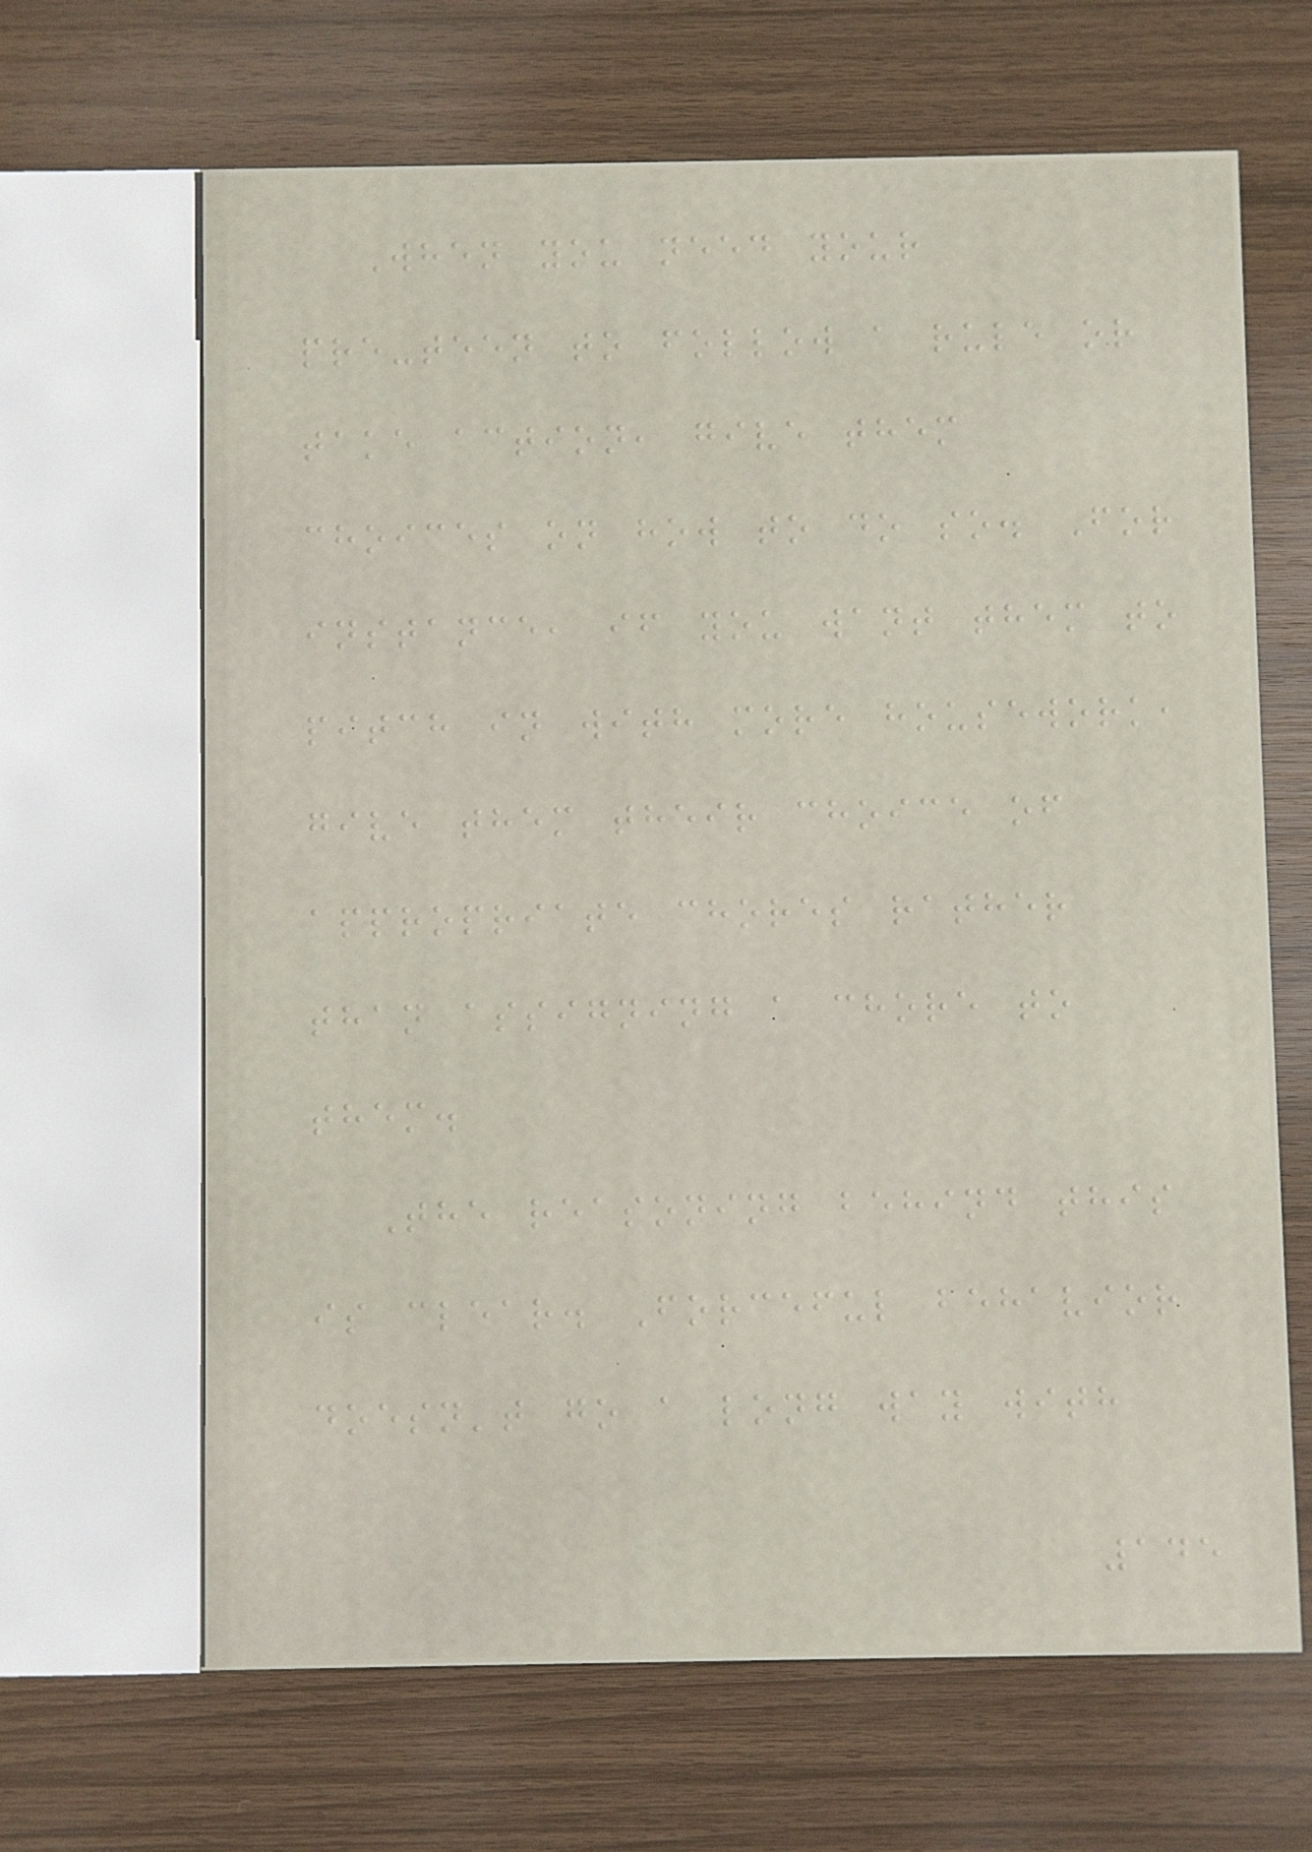When you need your
pre-teen to follow a rule or
take action, give them
choices on how to do so. For
instance, if you want them to
pitch in with more housework,
give them their choice of
appropriate chores rather
than assigning a chore to
them.
The reasoning behind this
is clear. Forceful behavior
doesn't go a long way with
145
